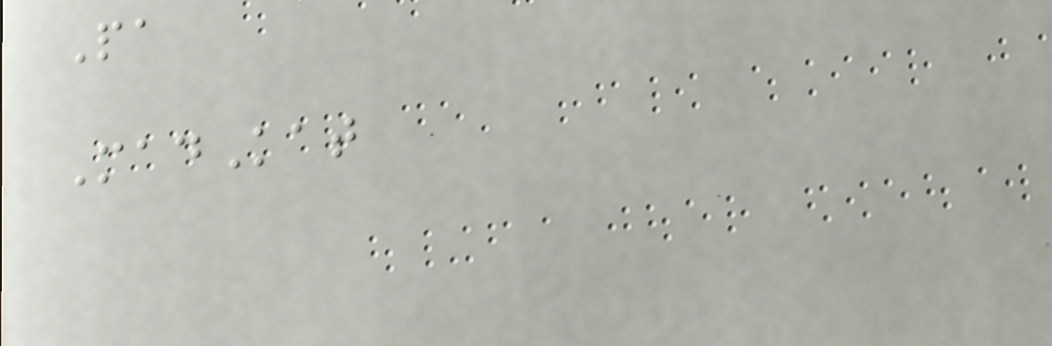Pa
MadKat
